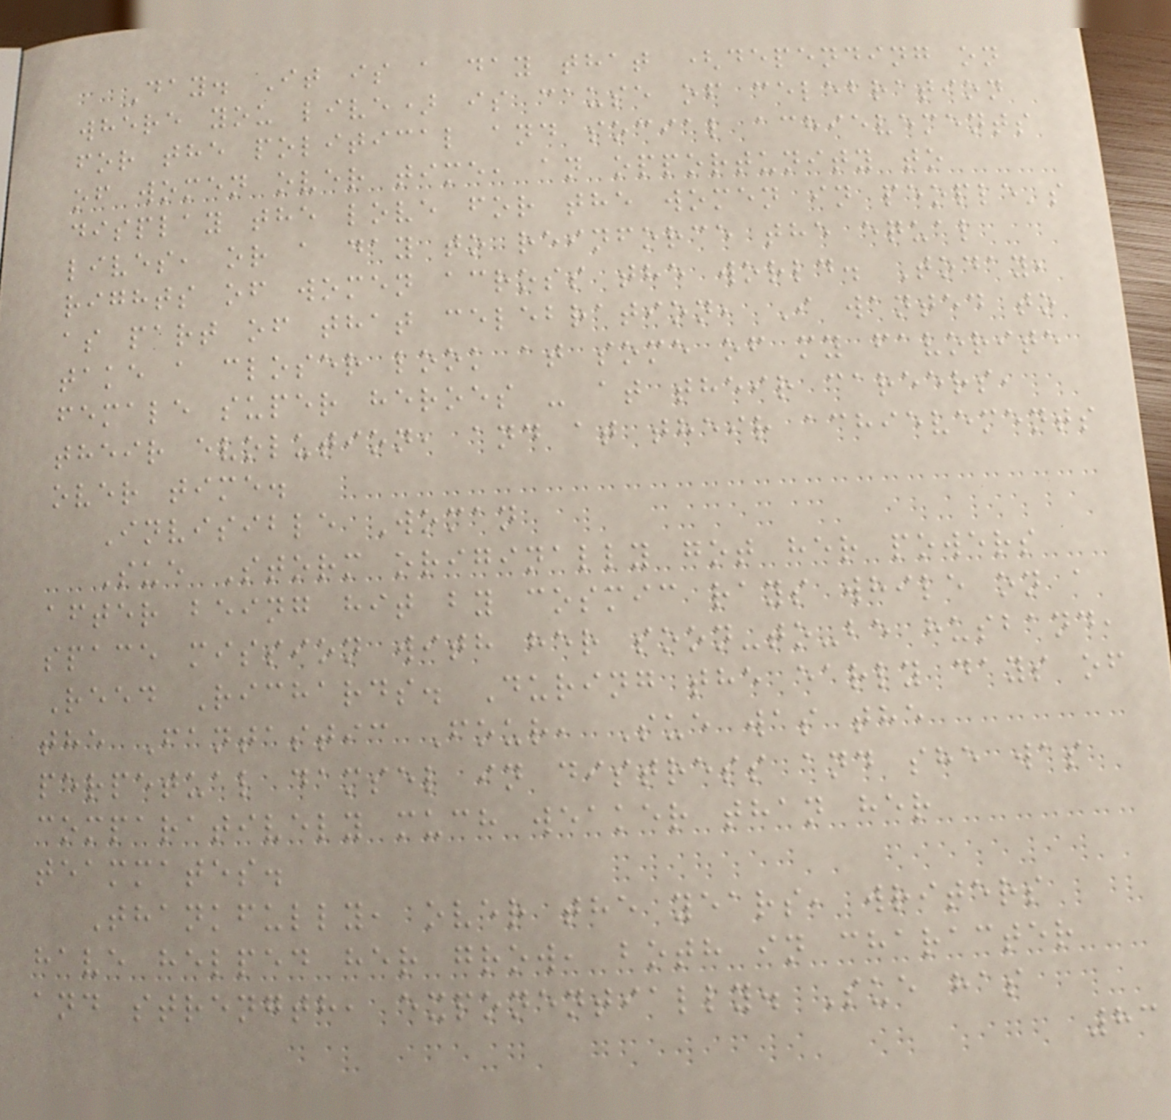Day. It is a day that (depending on
where you live) is cause of celebration
for the political and social achievements
of women over time, an opportunity to
display the love for the women in people's
lives, or a day to reinforce the equal
rights of women across the world. Today,
as part of that celebration, I wanted to
take a closer look at some of my favorite
female super heroes - at their careers,
their evolution, and at their achievements
over time.
Invisible Woman
Sue Storm originally got her powers
after being hit by cosmic rays while on a
space mission with her soon-to-be husband,
Reed Richards. During the early days of
the Fantastic Four, Sue was the
perpetual damsel in distress and she was
comparatively much weaker than her
teammates.
Thankfully, over the years, writers
have helped her grow, both in character
and strength, exponentially. Sue has
83
